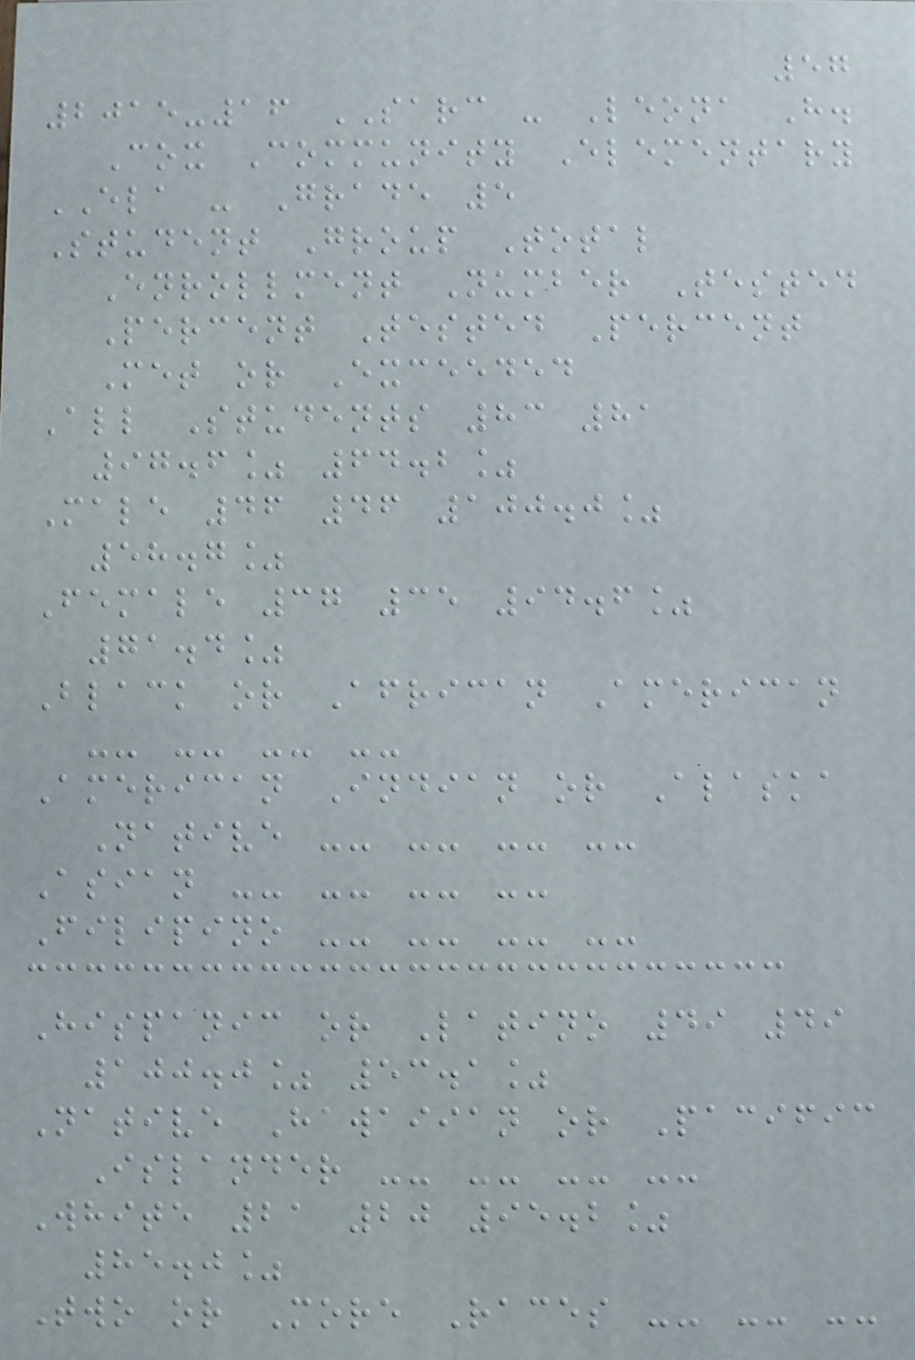57
2015-16 SARC - Leona H.
Cox Community Elementary
ELA - Grade 5
Student Group Total
Enrollment Number Tested
Percent Tested Percent
Met or Exceeded
All Students 83 81
97.6% 64.2%
Male 46 46 100.0%
58.7%
Female 37 35 94.6%
71.4%
Black or African American
-- -- -- --
American Indian or Alaska
Native -- -- -- --
Asian -- -- -- --
Filipino -- -- -- --
Hispanic or Latino 49 49
100.0% 53.1%
Native Hawaiian or Pacific
Islander -- -- -- --
White 21 20 95.2%
85.0%
Two or More Races -- -- --
